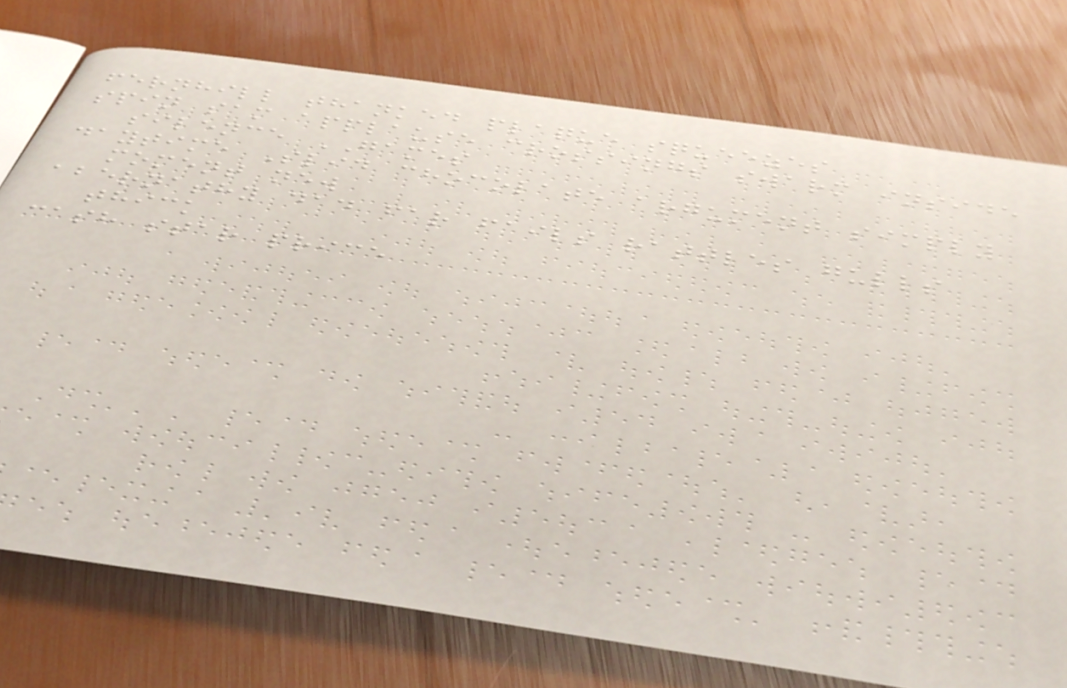fernhill thanked plaque squeezes
spin sam applause crossings swarm inside
silence GAMES
daytime Slid chocolate argument simply
moment new
abernathy dad far fails rattles gulls
thick
cash star price
